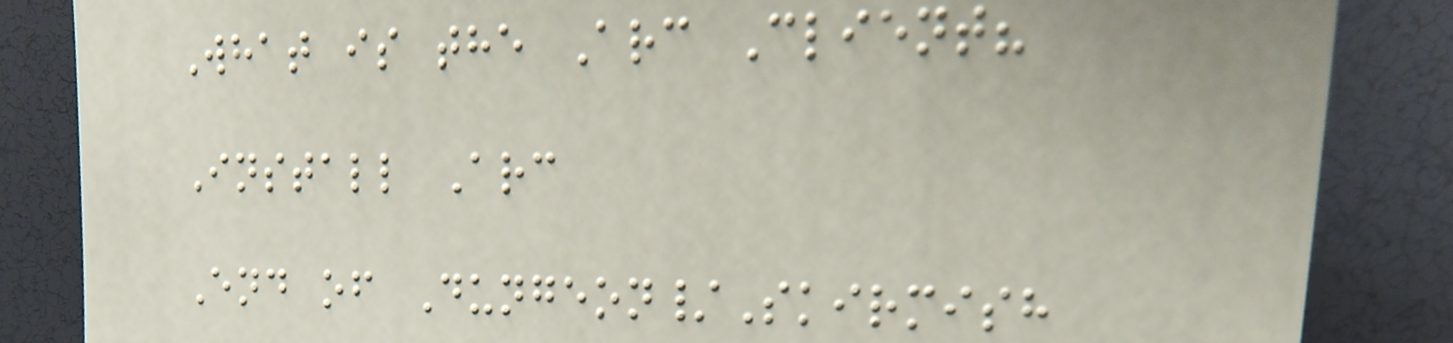What is the Arc Client?
Install Arc
End of Dungeon/Skirmish
